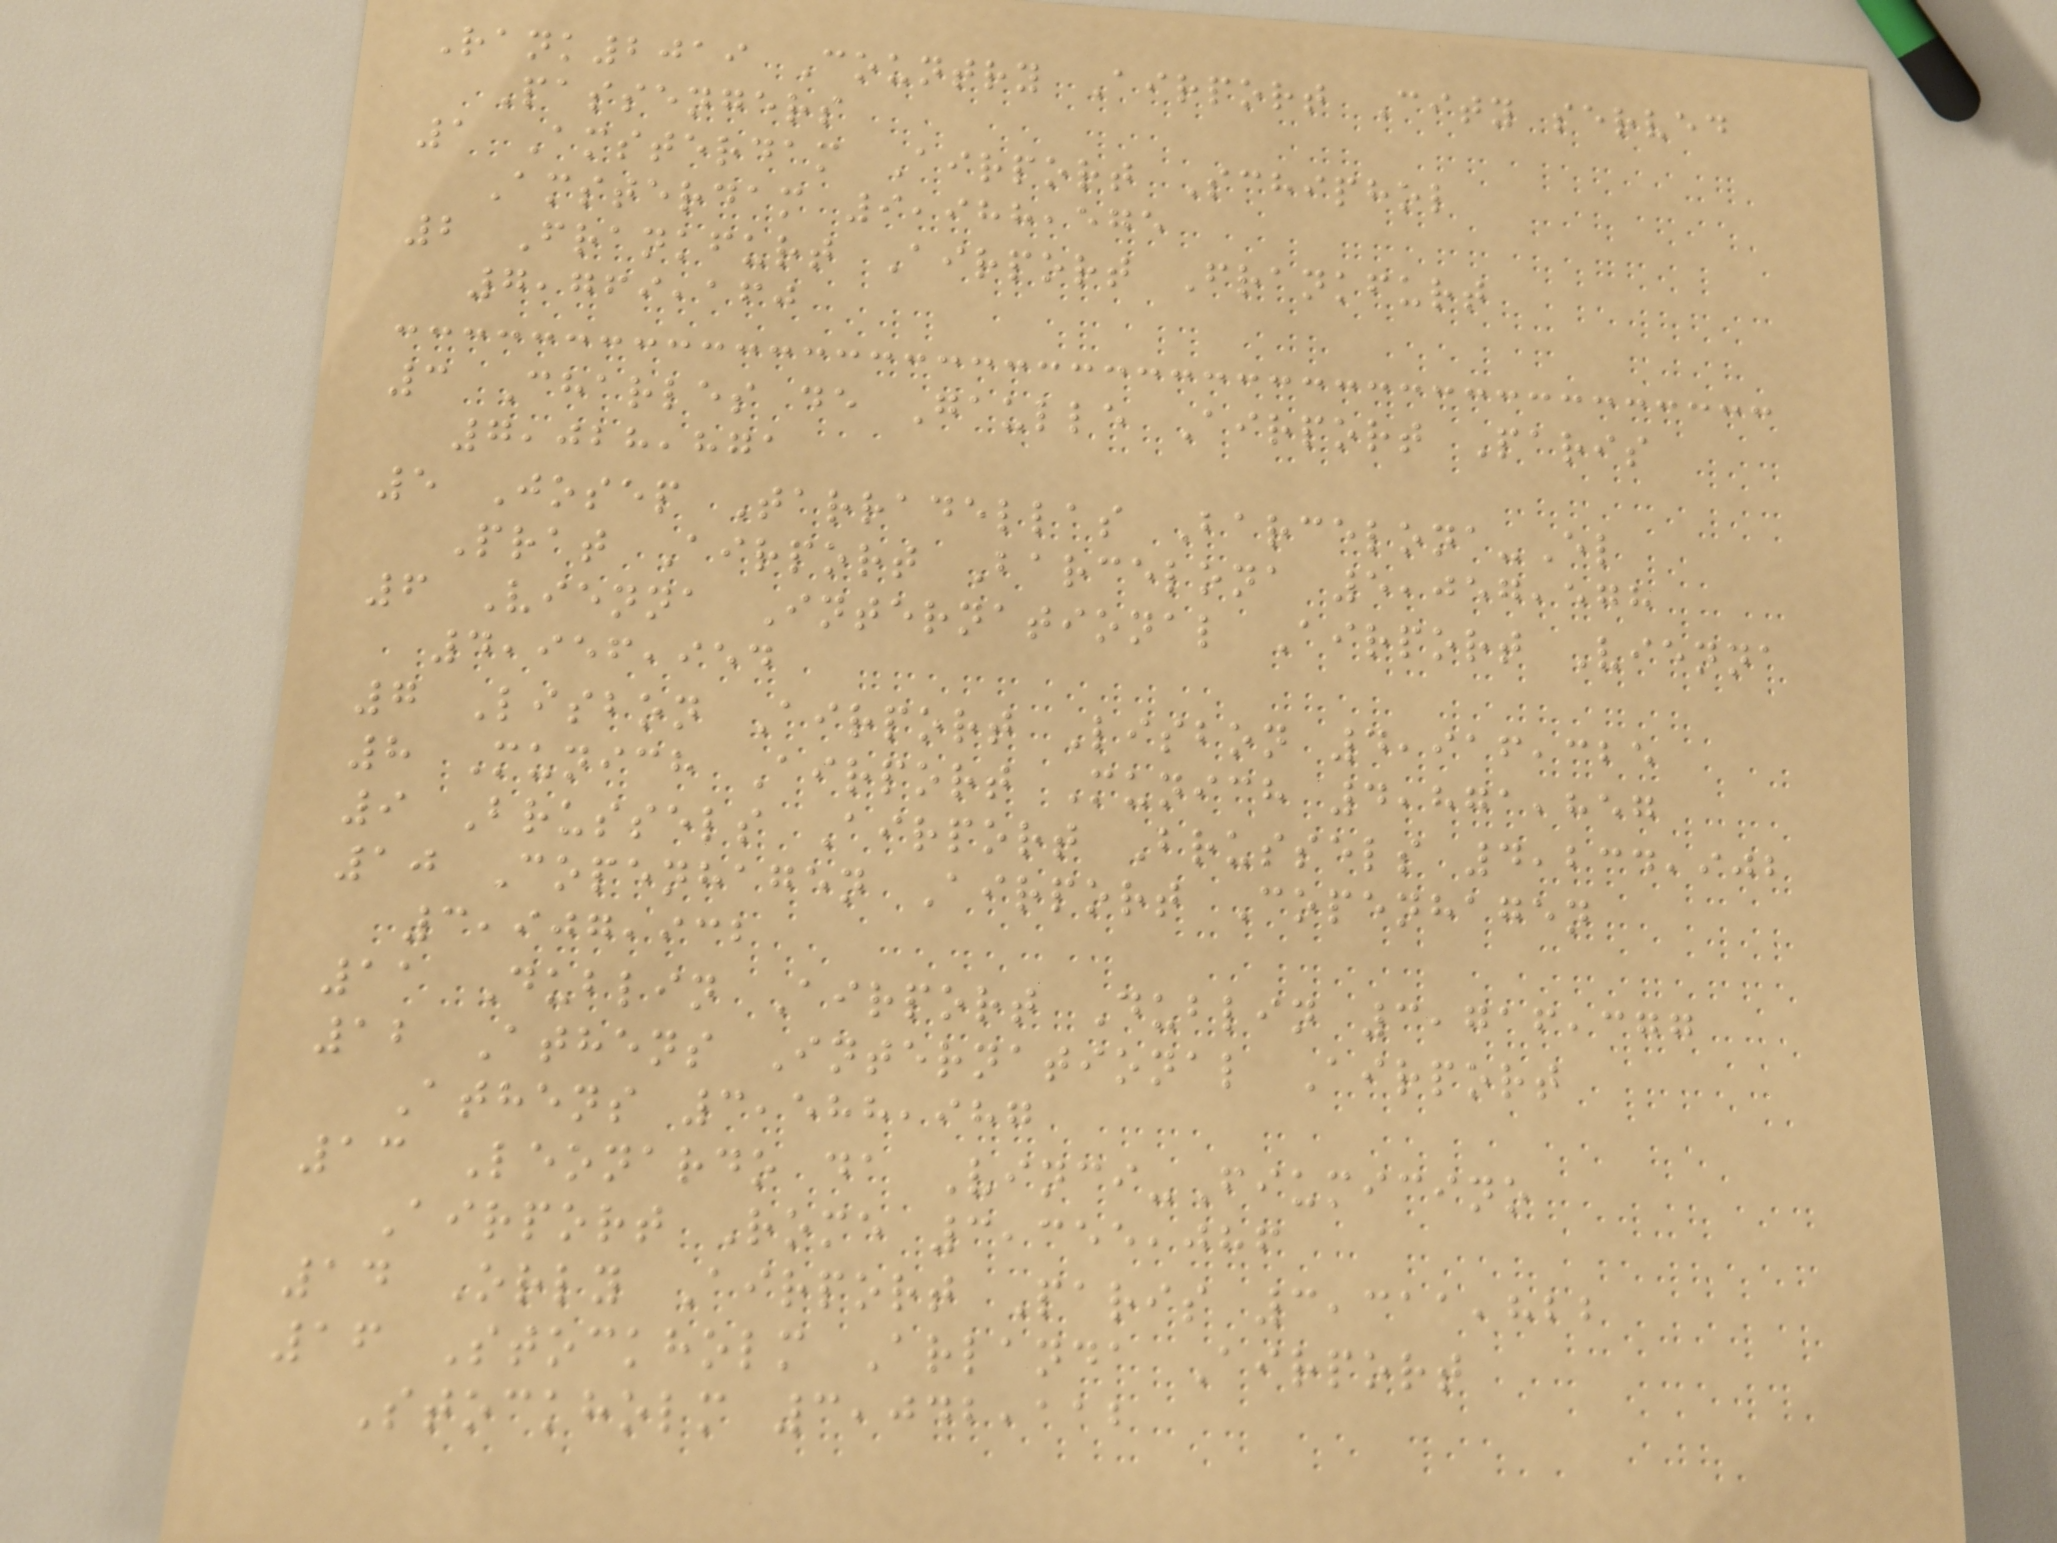Rank2019 Country Airport City served
Passengers
1 Amsterdam Airport Schiphol
Amsterdam 9,988,575
2 Frankfurt Airport Frankfurt
7,769,160
3 Charles de Gaulle Airport Paris
7,028,871
5 Josep Tarradellas Barcelona-El
Prat Airport Barcelona 5,057,578
6 Vienna International Airport Vienna
4,956,954
7 Lisbon Airport Lisbon 4,916,325
8 Munich Airport Munich 4,871,857
9 Brussels Airport Brussels 4,234,902
10 Copenhagen Airport Copenhagen
3,907,932
11 Dublin Airport Dublin 3,716,377
12 Athens International Airport
Athens 3,588,987
13 Leonardo da Vinci-Fiumicino
Airport Rome 3,355,086
14 Orly Airport Paris 3,311,822
16 Stockholm Arlanda Airport
Stockholm 3,042,112
